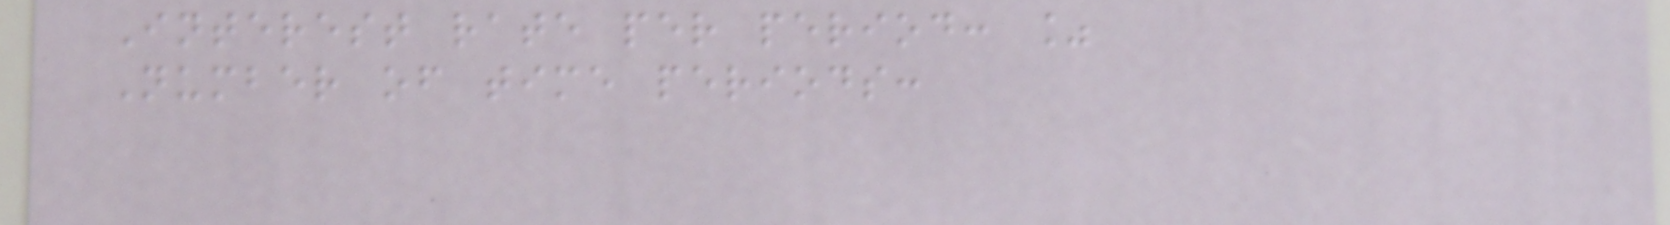Interest rate per period: %
Number of time periods:
